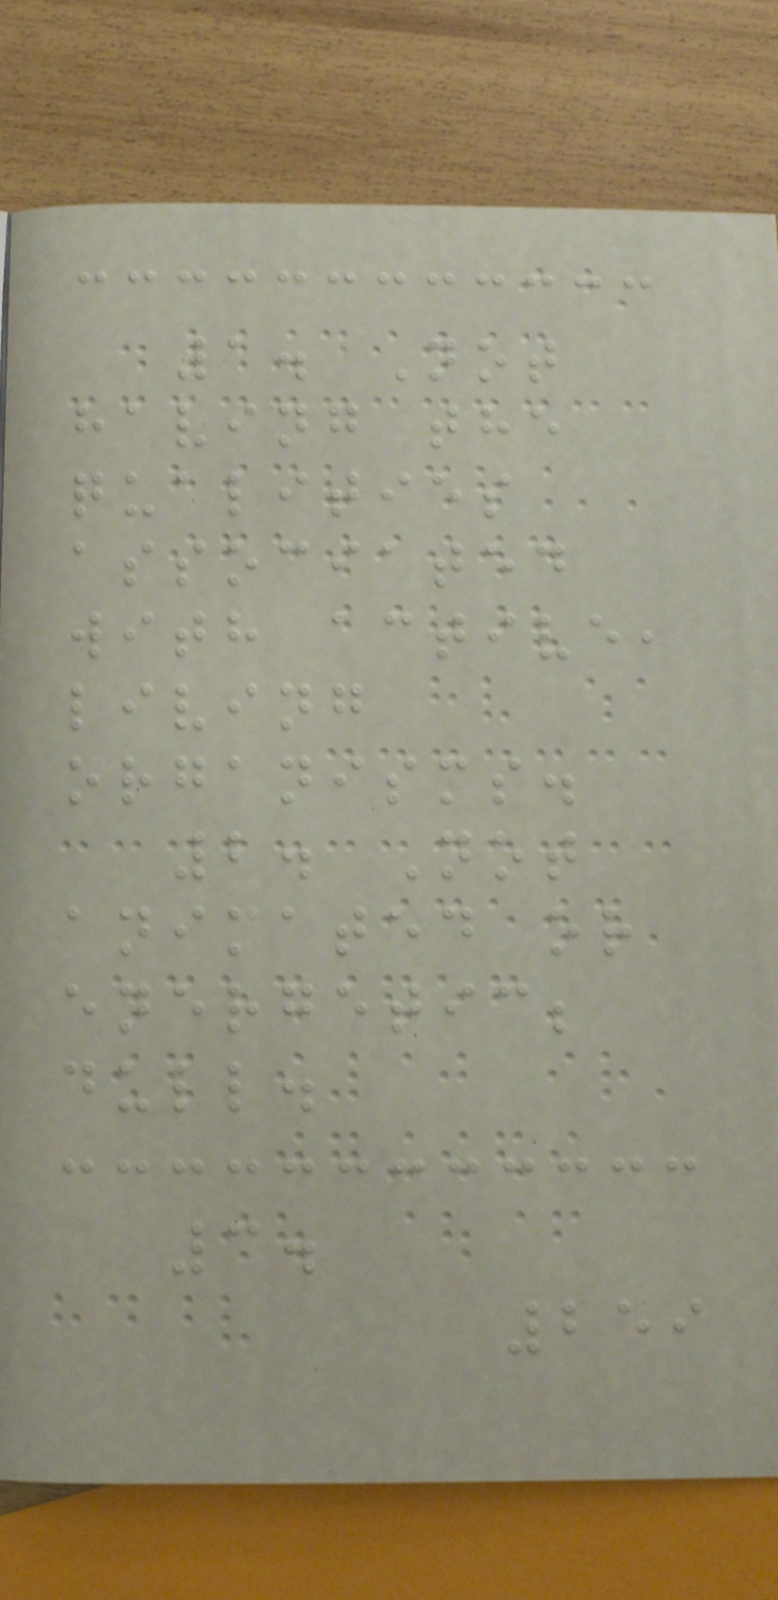1. Not
having the
qualities
associated
with active,
living
organisms.
2. Not
animated or
energetic;
dull.
3.
259
